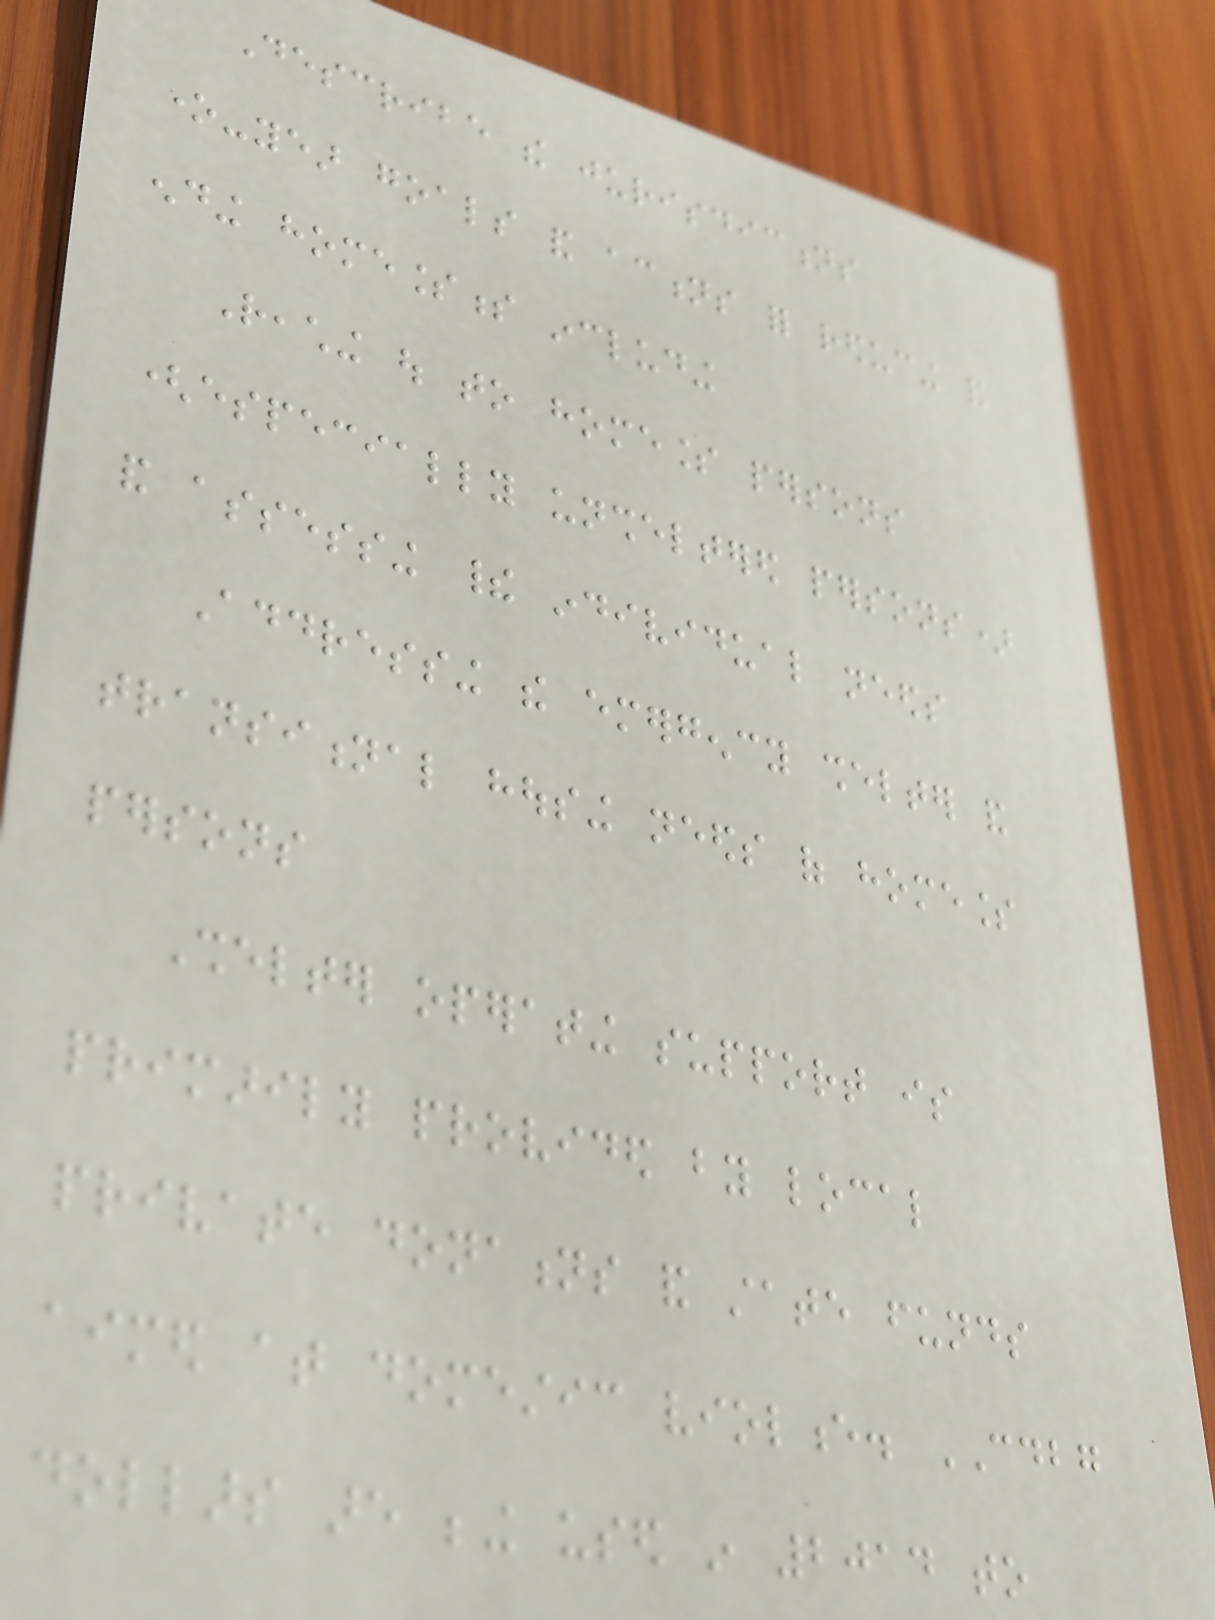Describe the jurisdictions
one-year goals and actions for reducing and
ending homelessness including
Reaching out to homeless persons
(especially unsheltered persons)
and assessing their individual needs
Addressing the emergency shelter and
transitional housing needs of homeless
persons
Shelter operating support is
primarily provided by local
private donations and state funds
aimed at domestic violence. CDBG
dollars are being used in 2014 to
